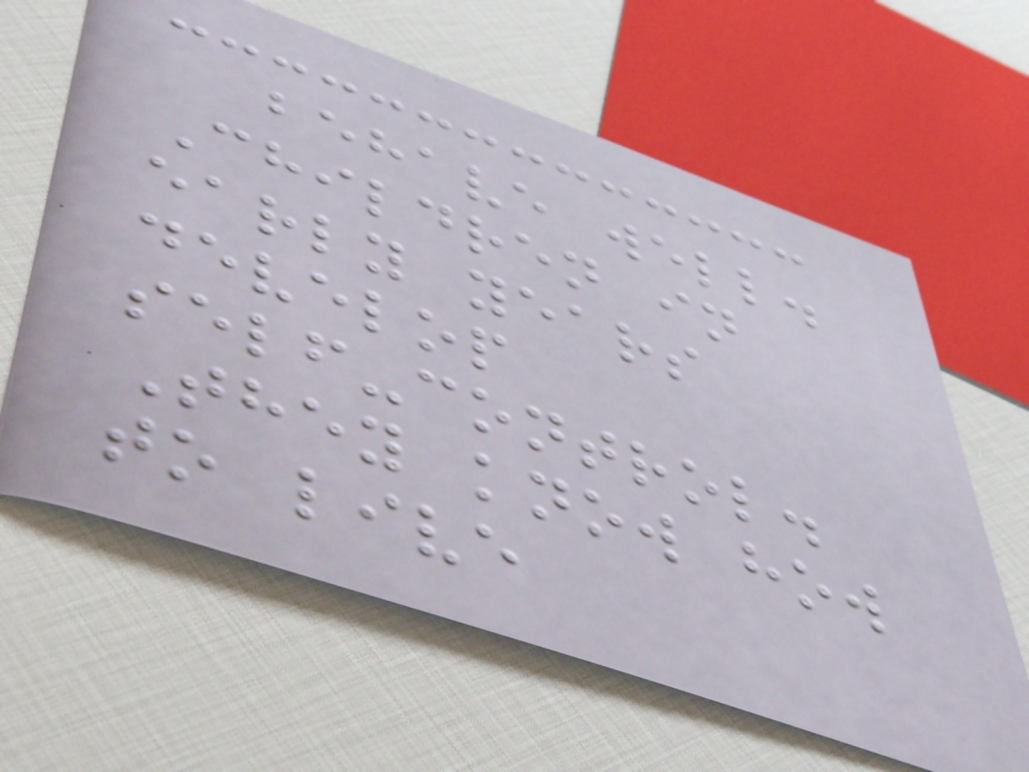behave well.
Children in
early years
develop
self-control.
They know how
to live
